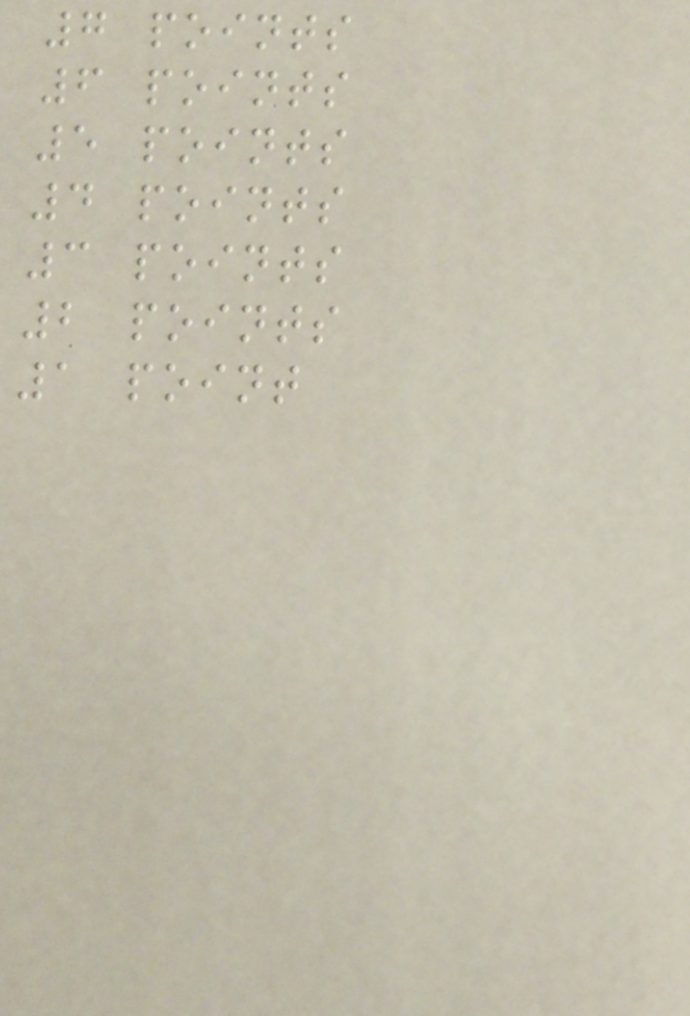7 points
6 points
5 points
4 points
3 points
2 points
1 point
